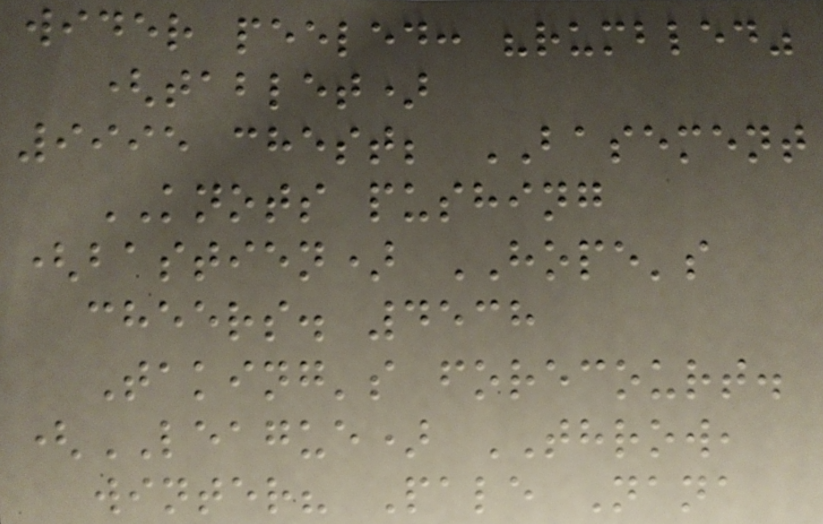wider peeled: "rumbled"
(tablet)
9995 chest; BASEMENT
KNOTS pushing
(bastien) HOPE's
cheers. 4538
Taking's forecourt.
(LEAGUE) THROW,
winter? Pale Nana
